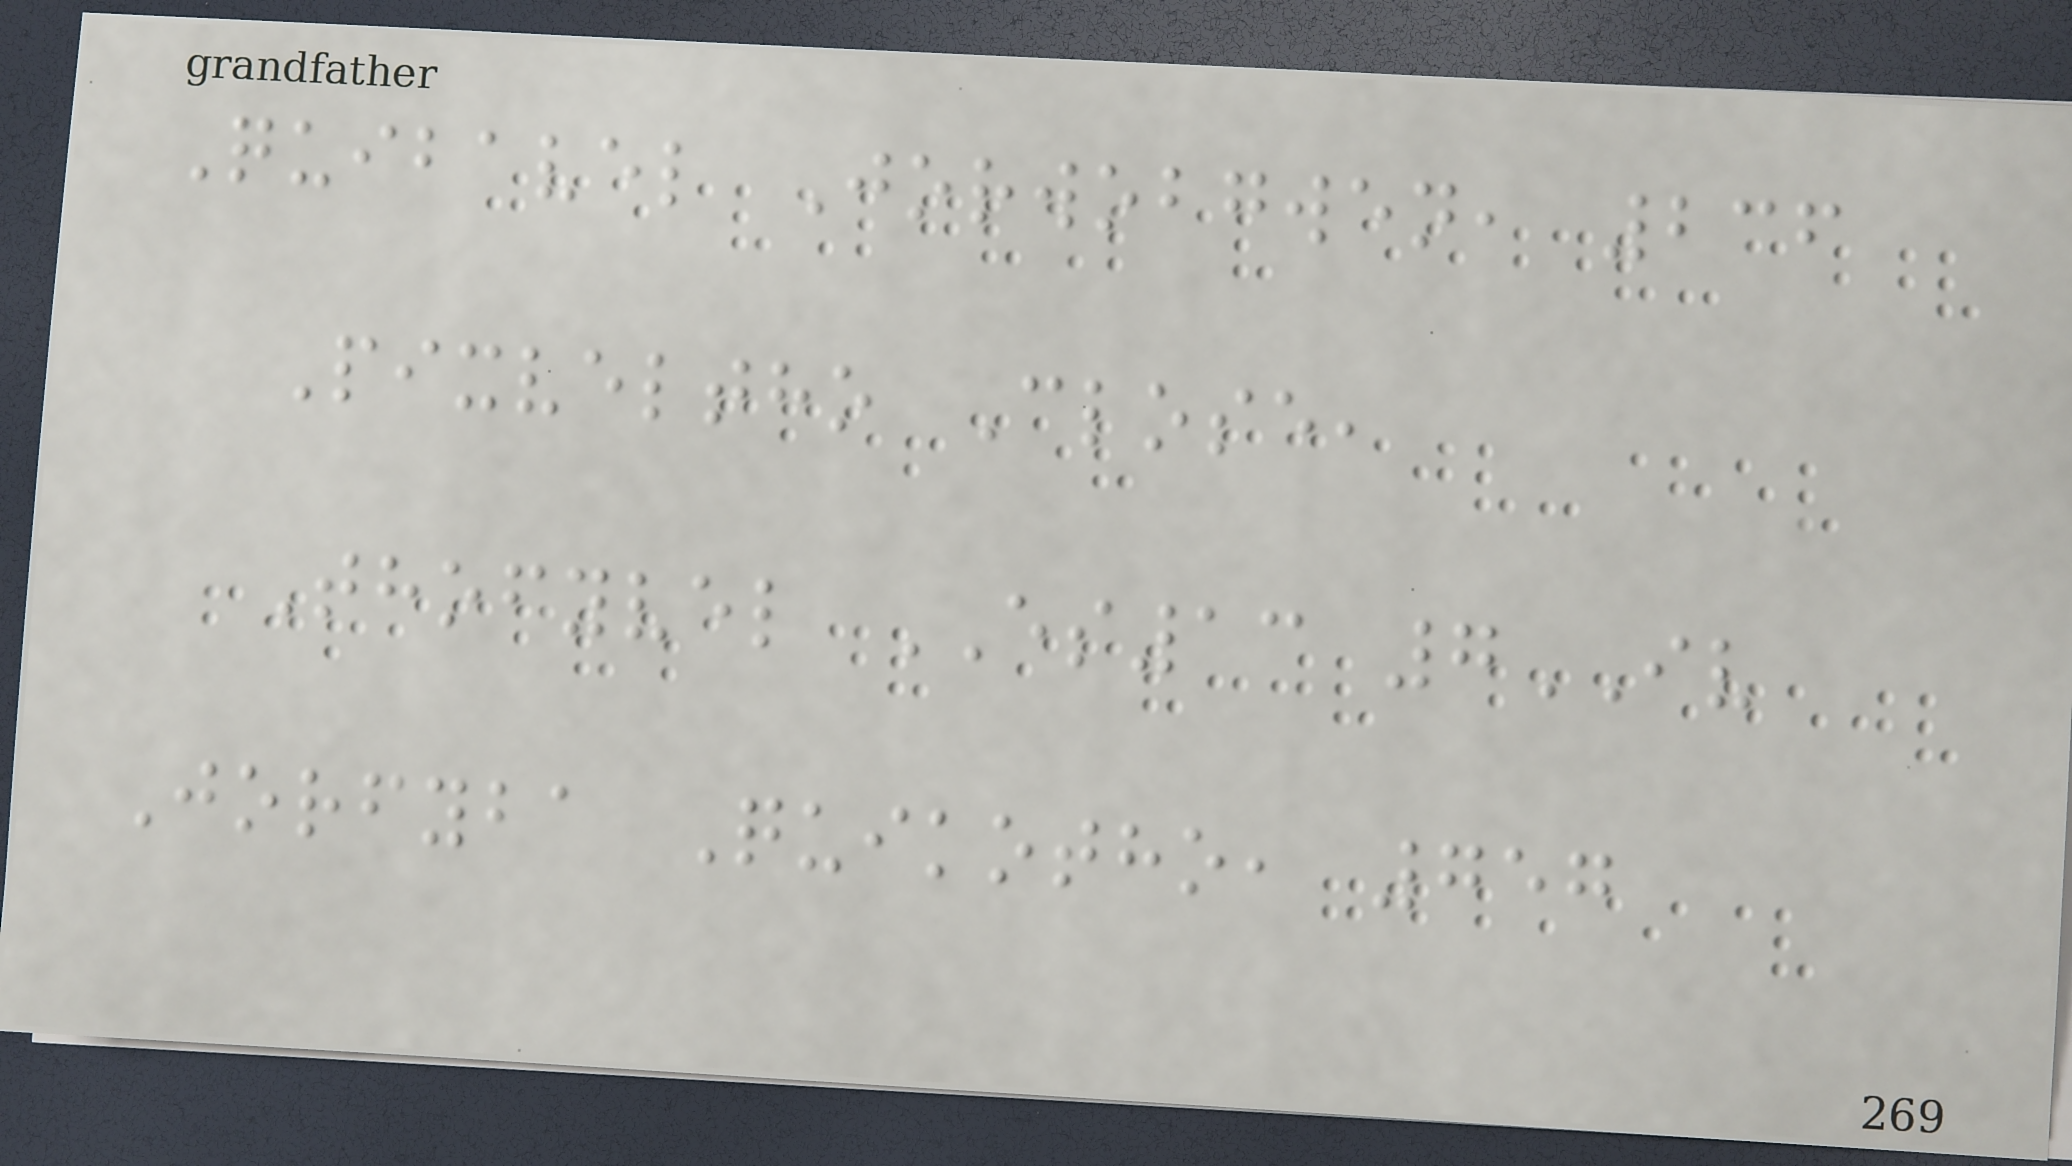Quibavel Jorwobgwen, 236
Pixveltho Close,
Thofyvel ES13 7IV
Jorfyba Quikotho, 757
